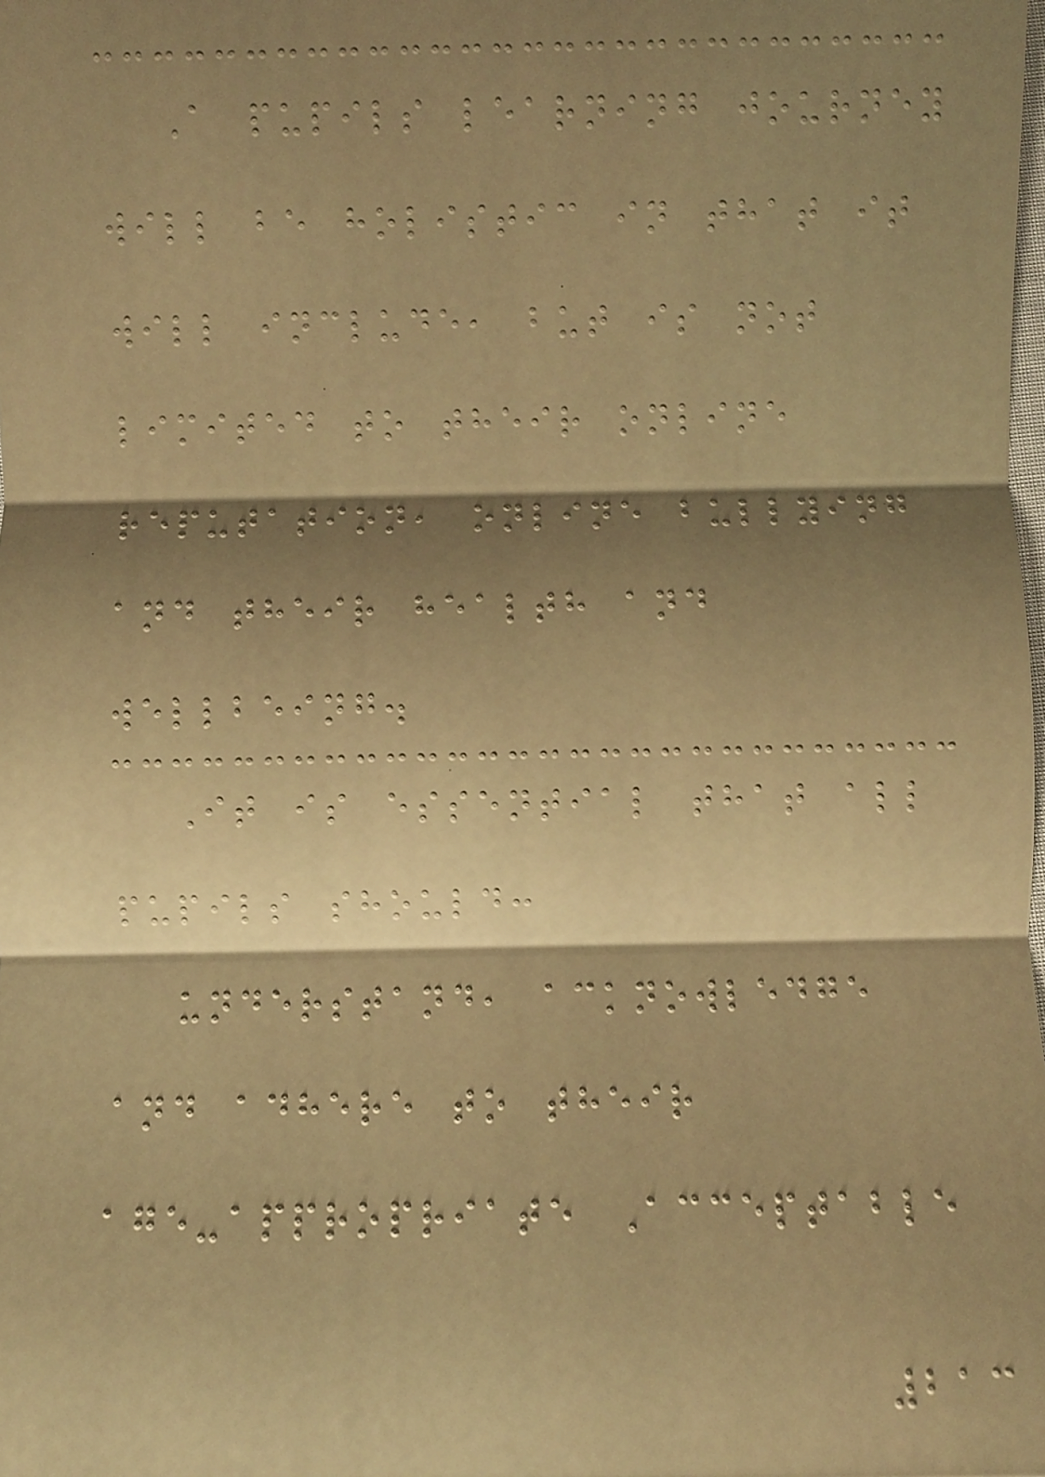A pupils learning journey
will be holistic in that it
will include, but is not
limited to their online
reputation, online bullying
and their health and
wellbeing.
It is essential that all
pupils should:
understand, acknowledge
and adhere to their
age-appropriate Acceptable
213
